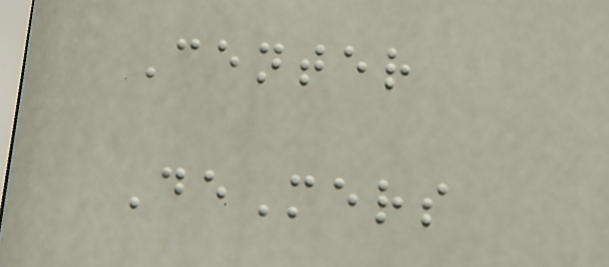Center
DeMers
